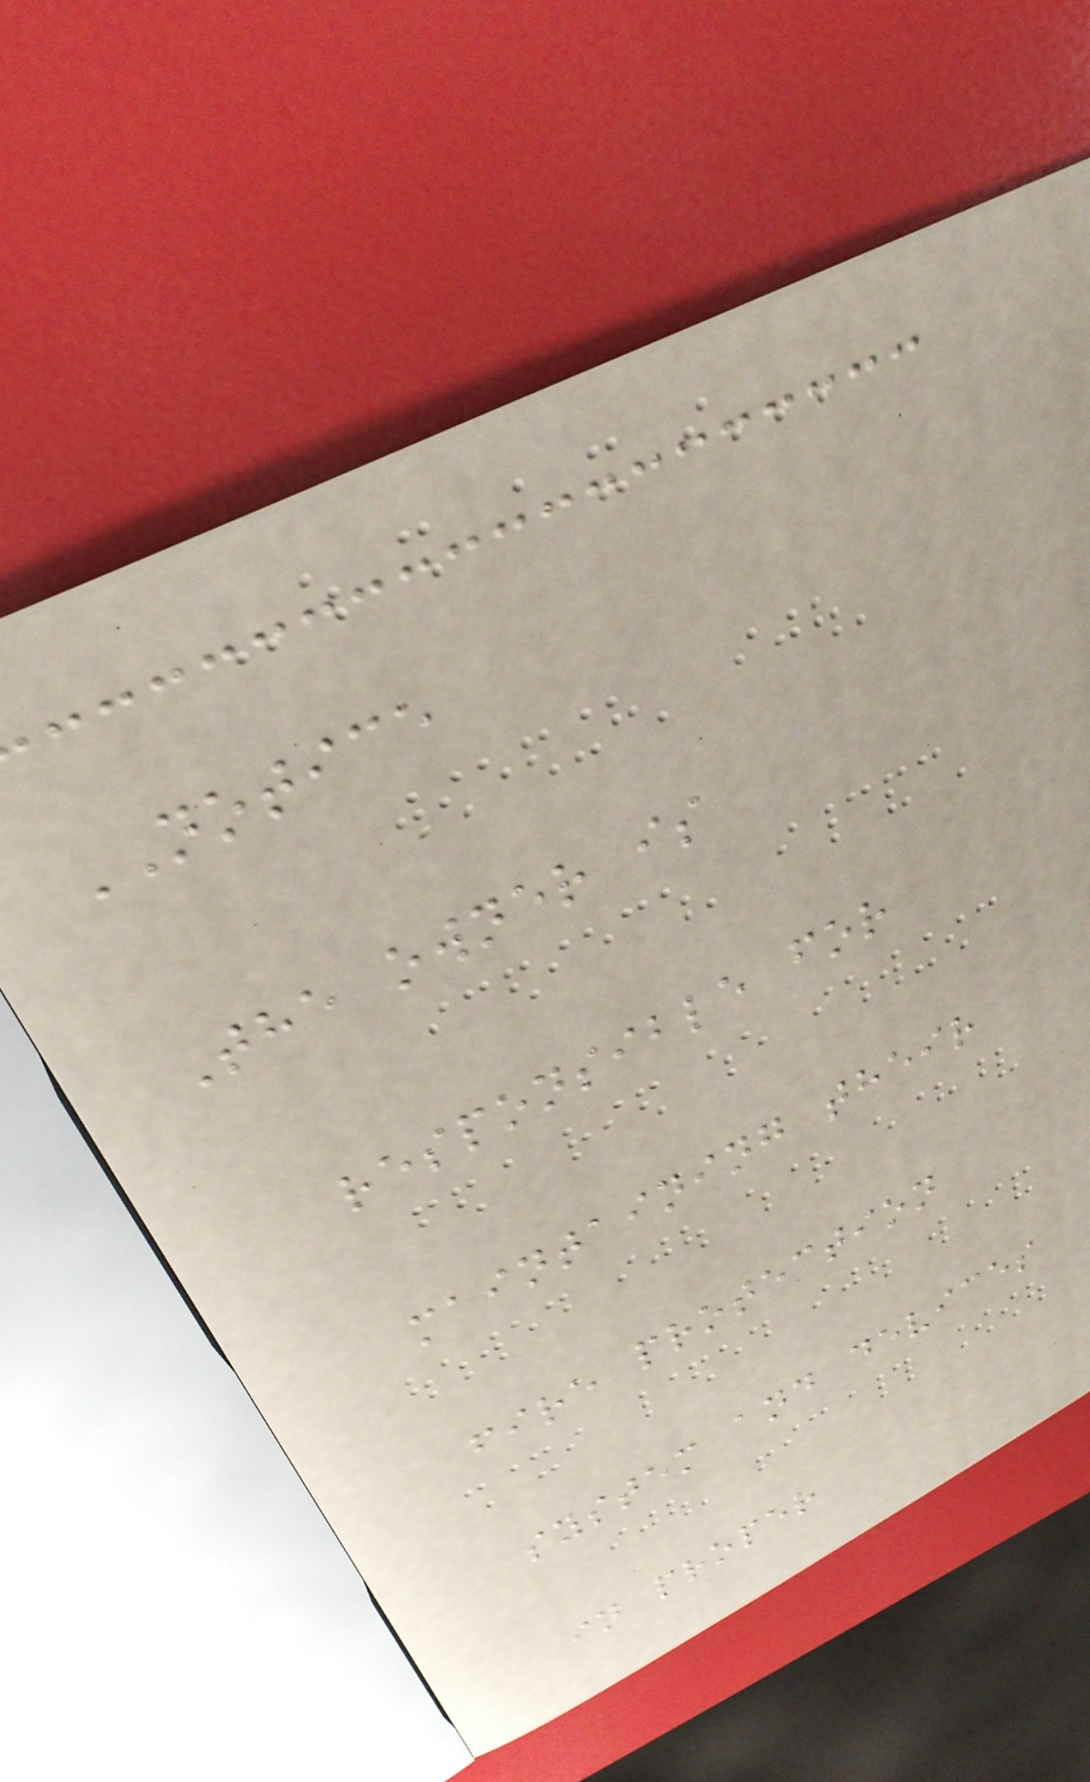NOTICE
The owner is
responsible for
maintaining their
fire protection
system and devices
in proper
